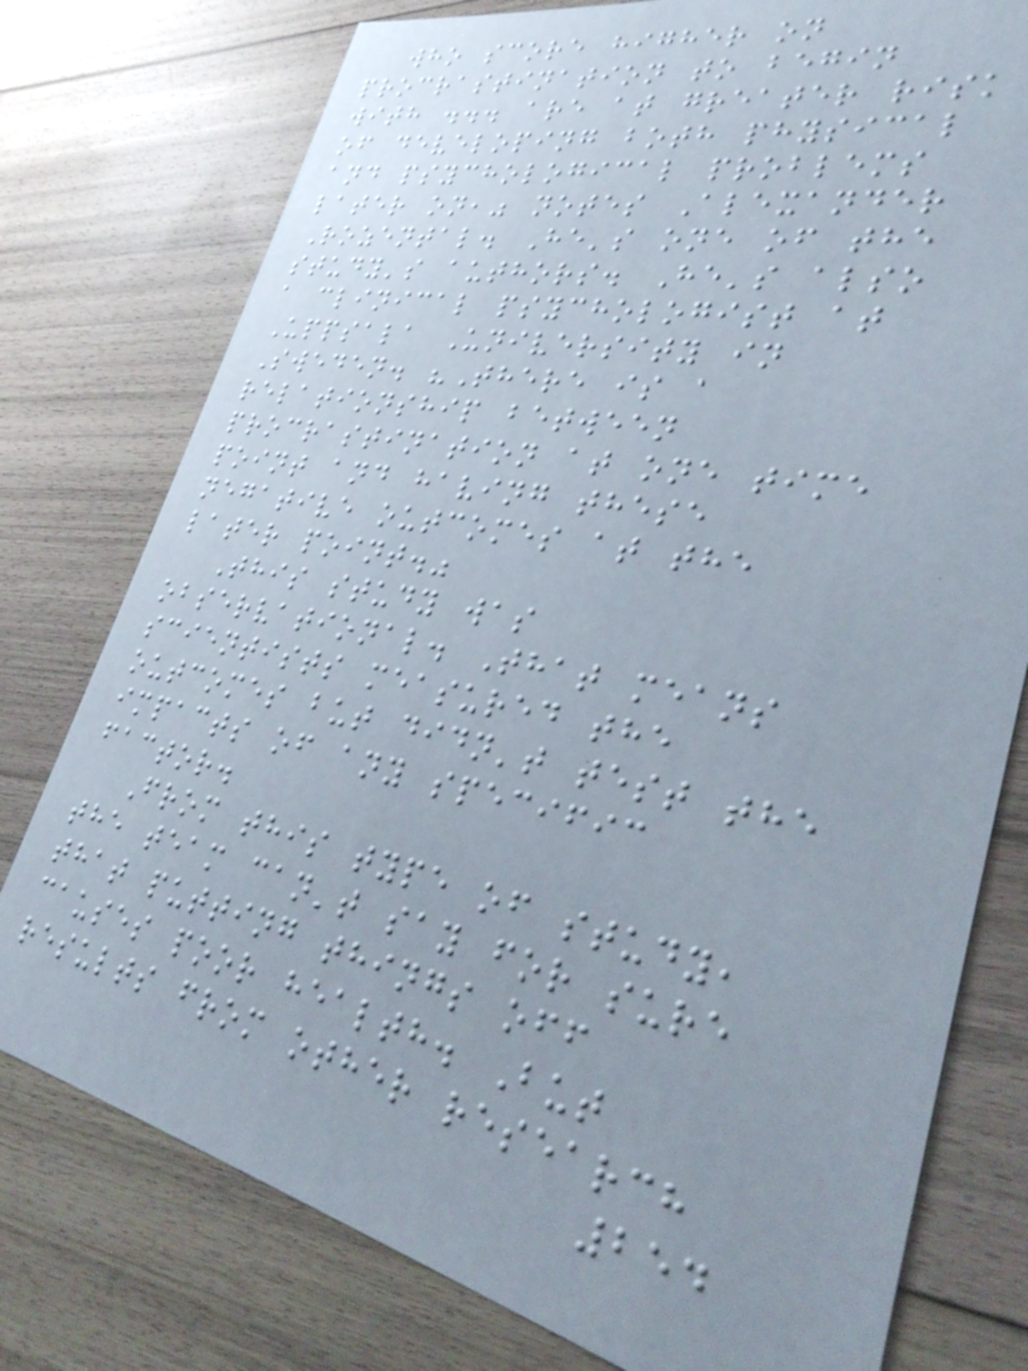who score higher on
procrastination to begin
with ... are at greater risk
of developing both physical
and psychological problems
later on," notes Alexander
Rozental. He's one of the
study's authors. He's also
a clinical psychologist at
Uppsala University in
Sweden. "There is a
relationship between
procrastination at one time
point and having these
negative outcomes at the
later point."
This study was
observational. That means
scientists measured the
outcomes but didn't test the
impacts of any specific
factor.
From this type of study,
the team can't say for sure
that putting things off
causes poor health. But
results from other research
254
